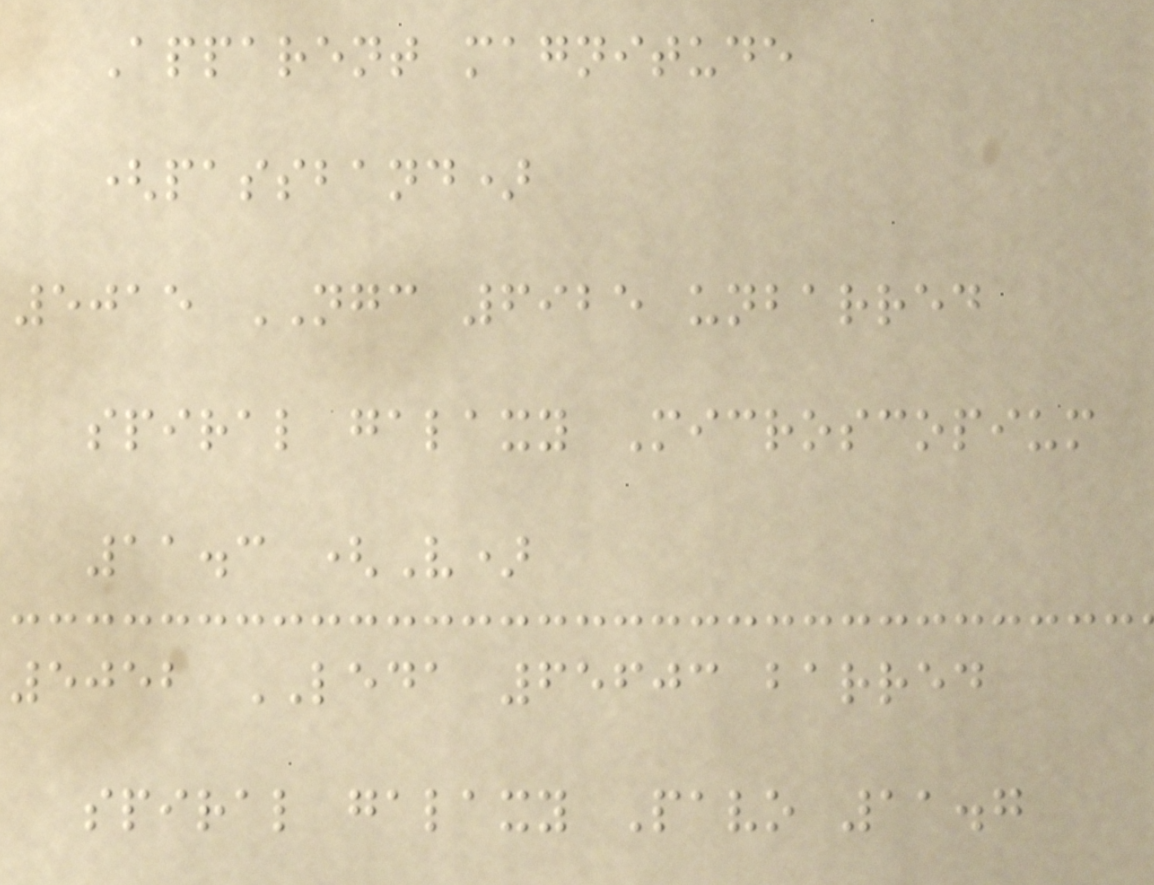Apparent magnitude
(passband)
5015 NGC 6925 unbarred
spiral galaxy Microscopium
11.3 (V)
5052 LEDA 65603 barred
spiral galaxy Pavo 11.7
